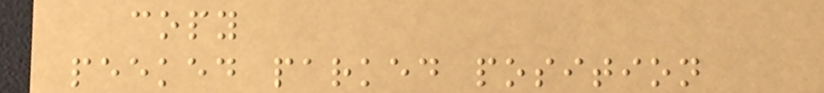copy
peeked parked position
